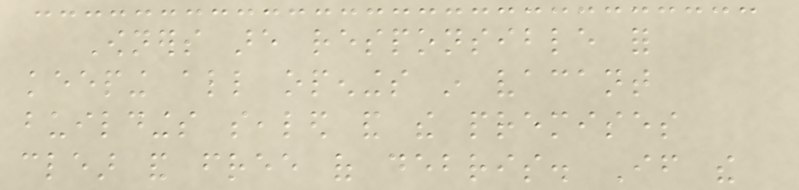Owners are responsible for
keeping all openings in vacant
buildings sealed and the premises
clear and free of debris. If the
